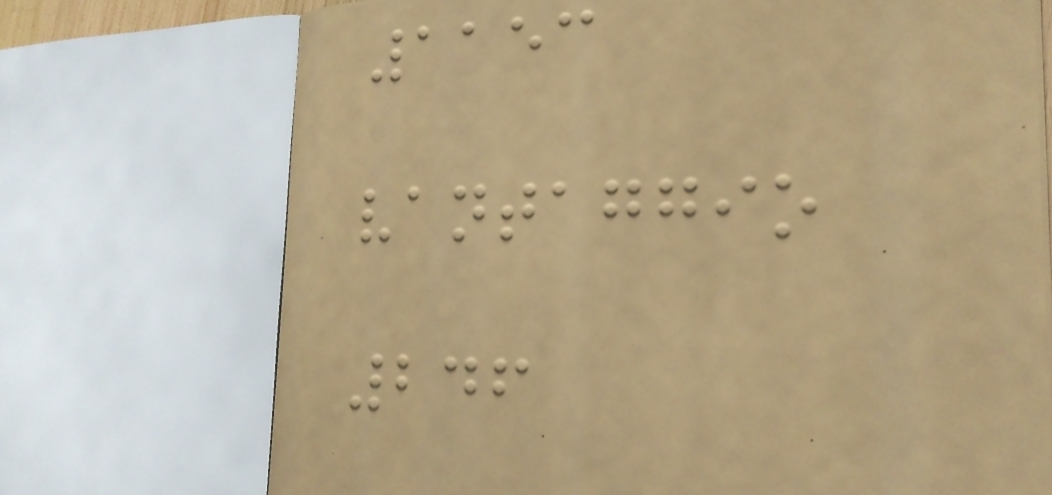1153
vantaggio
246
